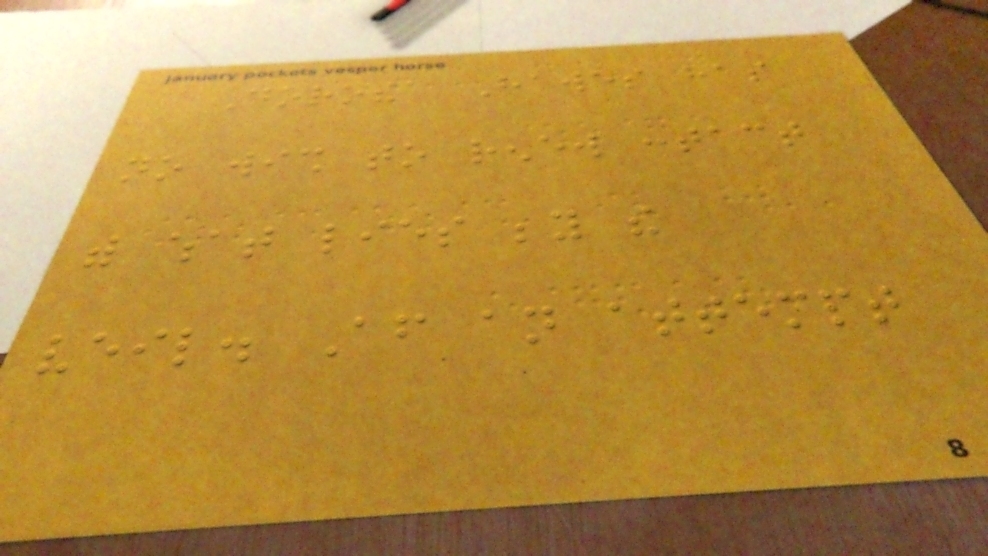Dorothea Hawes has
no wish to renew contact
with what lies beyond the
veil. After an attempt
